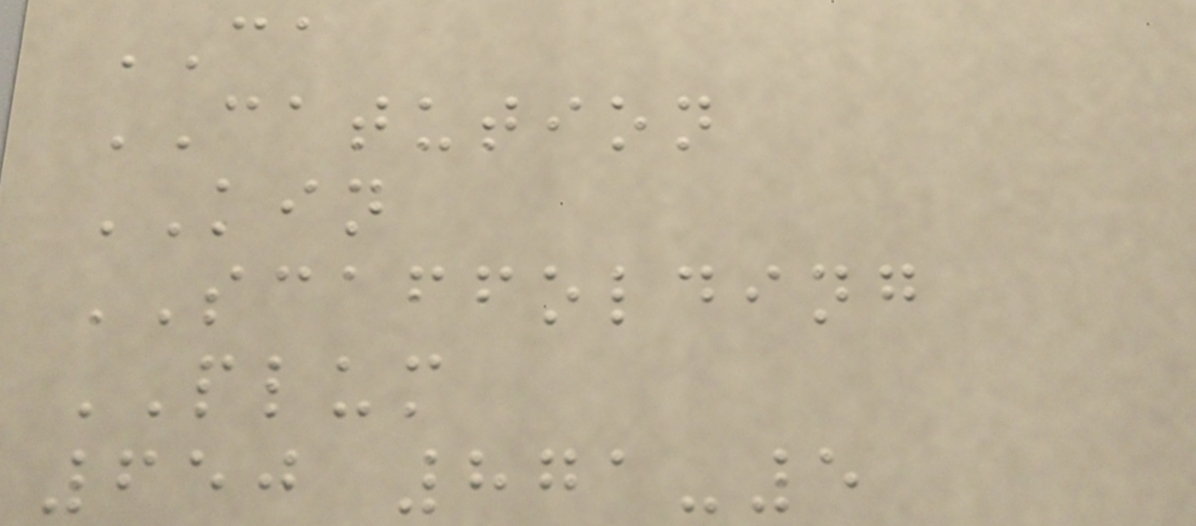CA
CATUTION
KIN
SCAFFOLDING
PLUM
650 871-5
